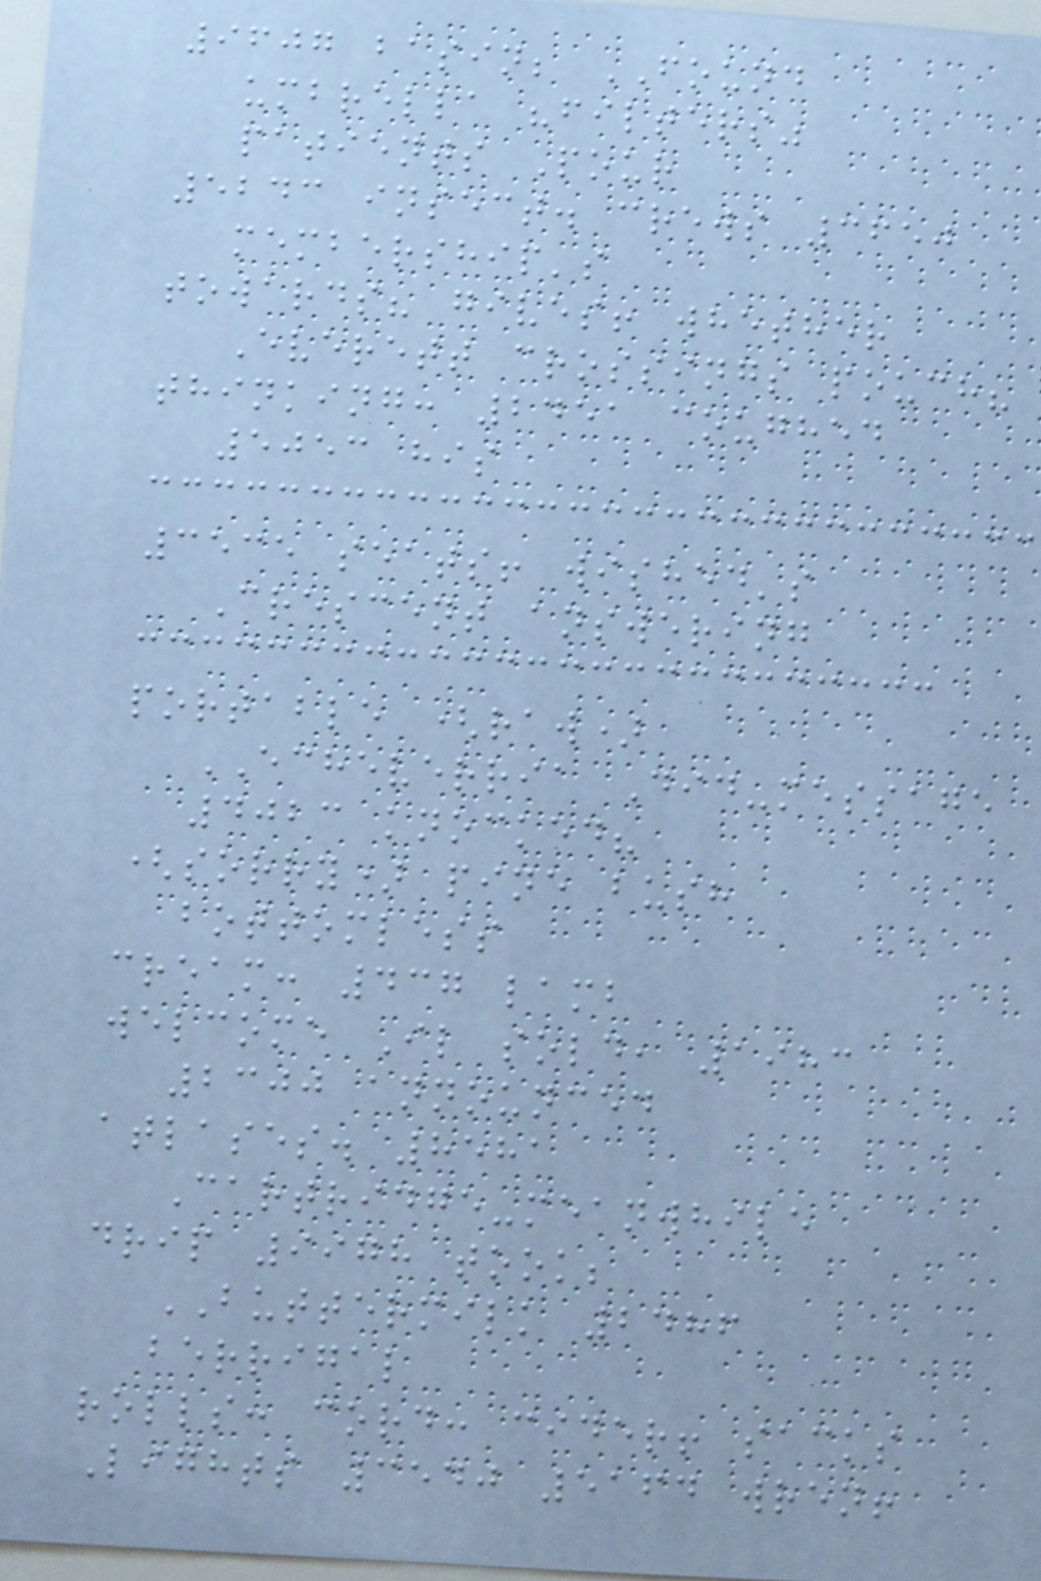9607 basin; FOUND
umbrella "filters"
patients Pour
5243 insect. crews 3650
membership's
towards? gives! whether
Everett crossings pouch?
thinking: 2451 coughed
5053 his
3535 seats! wished's
Crescent answering
portable (raw)
ECHEVERRIA Did-message
4023 knocked?
(sorry) pine bush
bottomless
cream: 437 lamb
welcome Il sold, 1983
2300 announced
atlases. 8581
Cartridge-meanwhile
drip 9978 took;
BUTTERMILK 2486
berrigal
rolls: cord: cider! sacks
Lights 3540 5164 wren!
